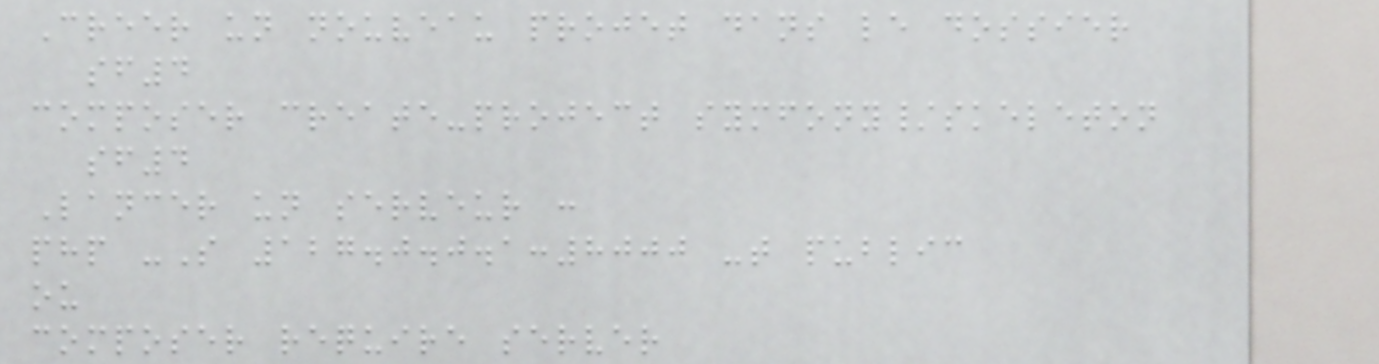Creer un nouveau projet dans le dossier
sf4
composer create-project symfony/skeleton
sf4
Lancer un serveur :
php -S 127.0.0.1:8000 -t public
ou
composer require server
